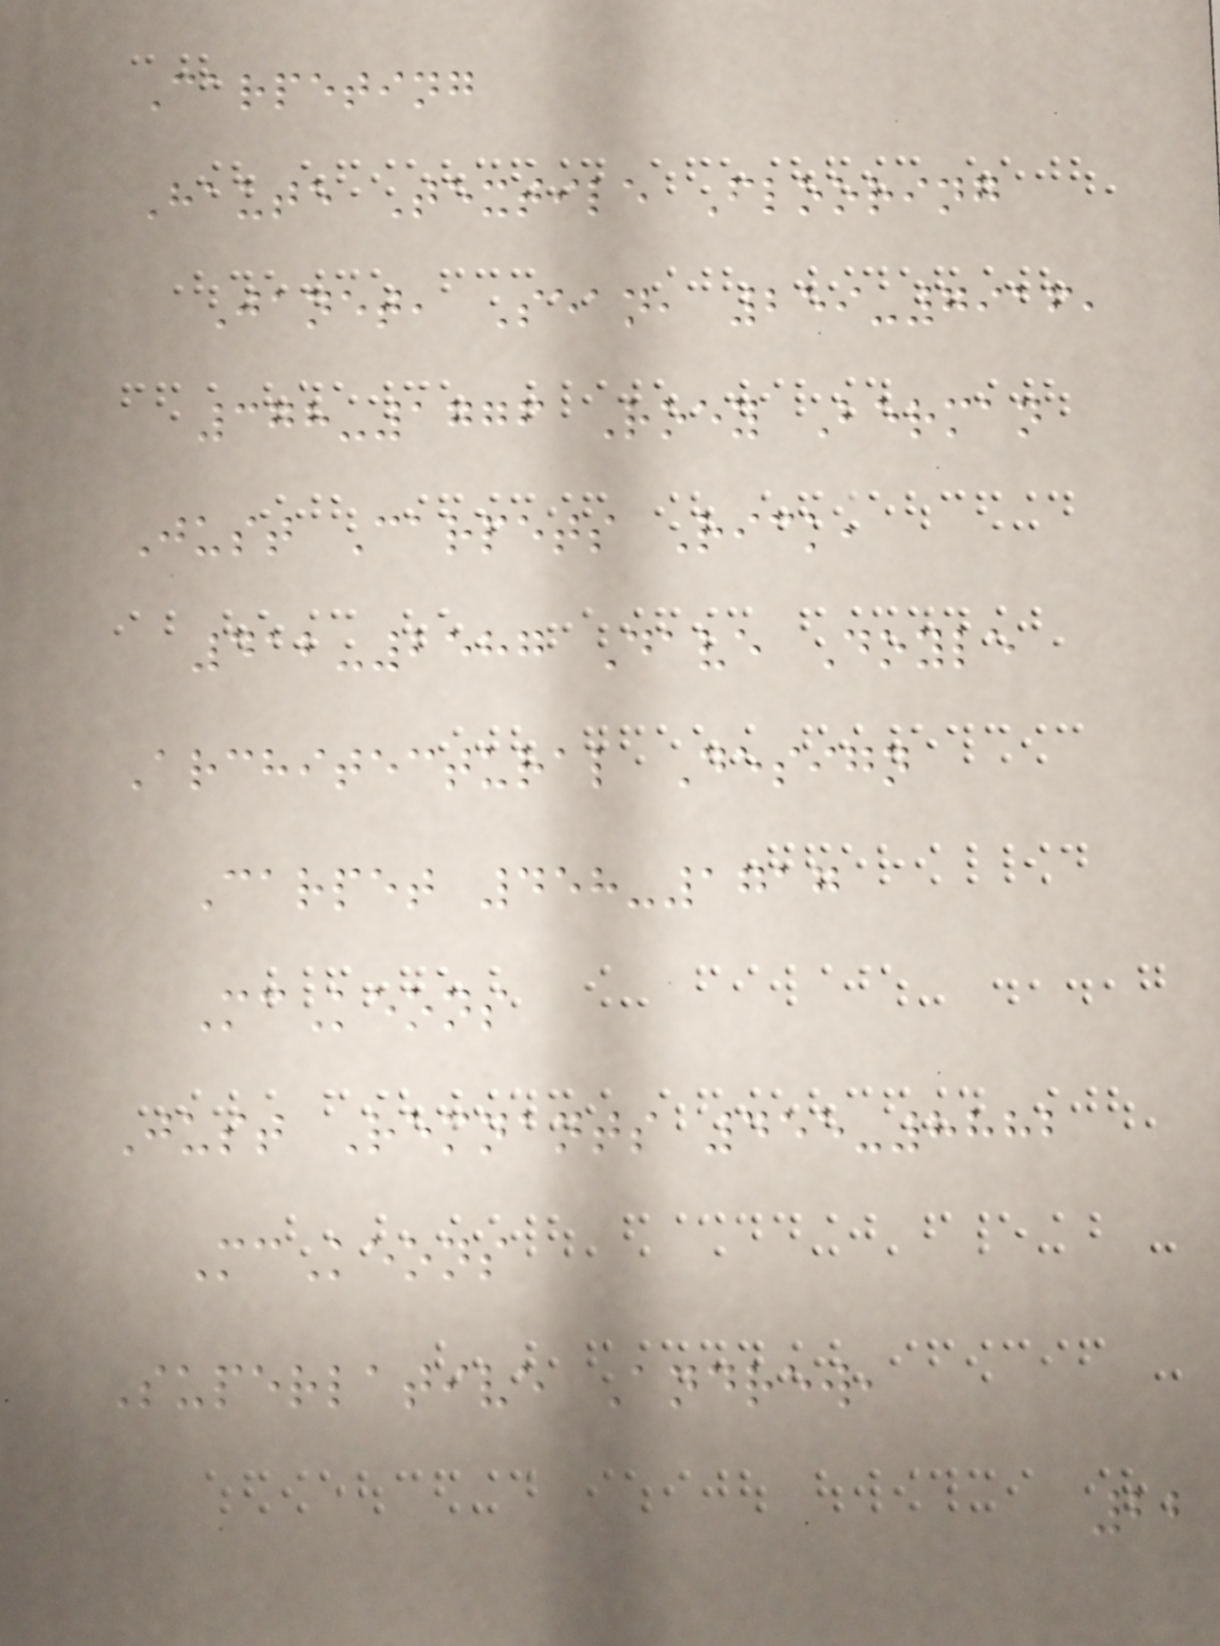Carpeting
Haute Textile Flooring
Janet, Sean, 259-7916,
378-1776 Roey Berman
Just Carpets Rick,
412-2587 Dave Doyle
Architectural Design
Carpet 458-1717
McKeons
Just Remnants 455-8882
McKeons
Superlative Andrew,
22
